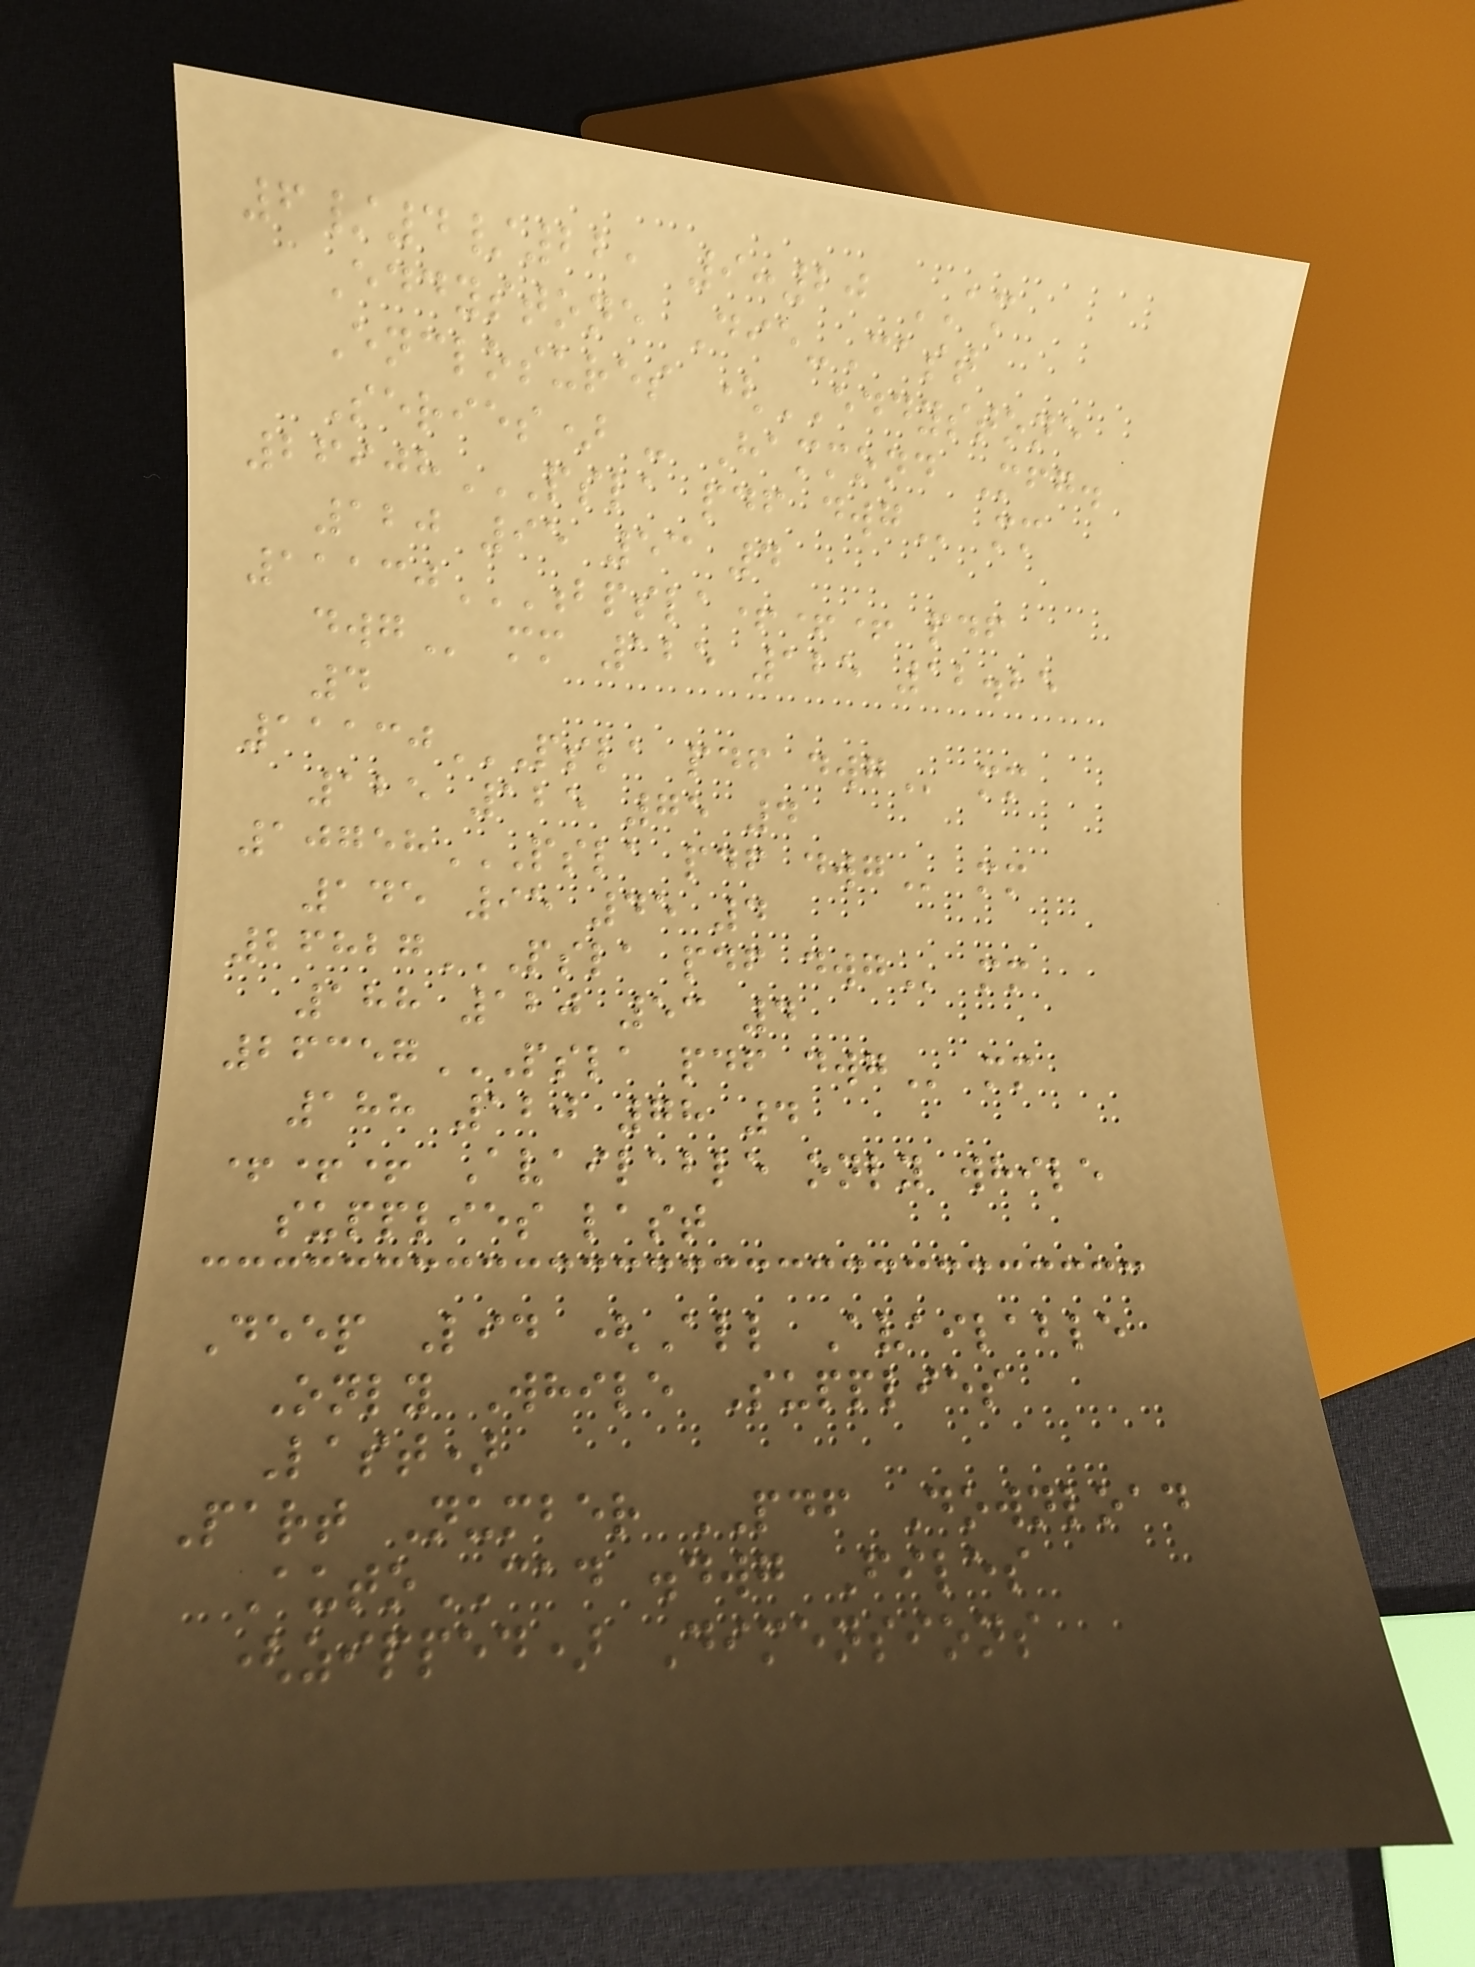6/4/22, 9:20 AM
Eddystone Die-Cast
Enclosures (EDDYSTONE
Series) - Hammond Mfg.
26908PSLA PDF DWG mm
120 95 53 4
11130BPSLA+++ PDF
DWG mm 125 125 12.25
4
11130PSLA PDF DWG mm
125 125 75 4
10758PSLA PDF DWG mm
145 95 45 4
26827PSLA PDF DWG mm
188 120 53 4
26357PSLA PDF DWG mm
188 120 78 4
+++ Available only while
supplies last
Deep Lid (All Available
Only While Supplies
Last)
Part Number PDF Download
AutoCAD .dwg Files
(zipped) Dimensions
